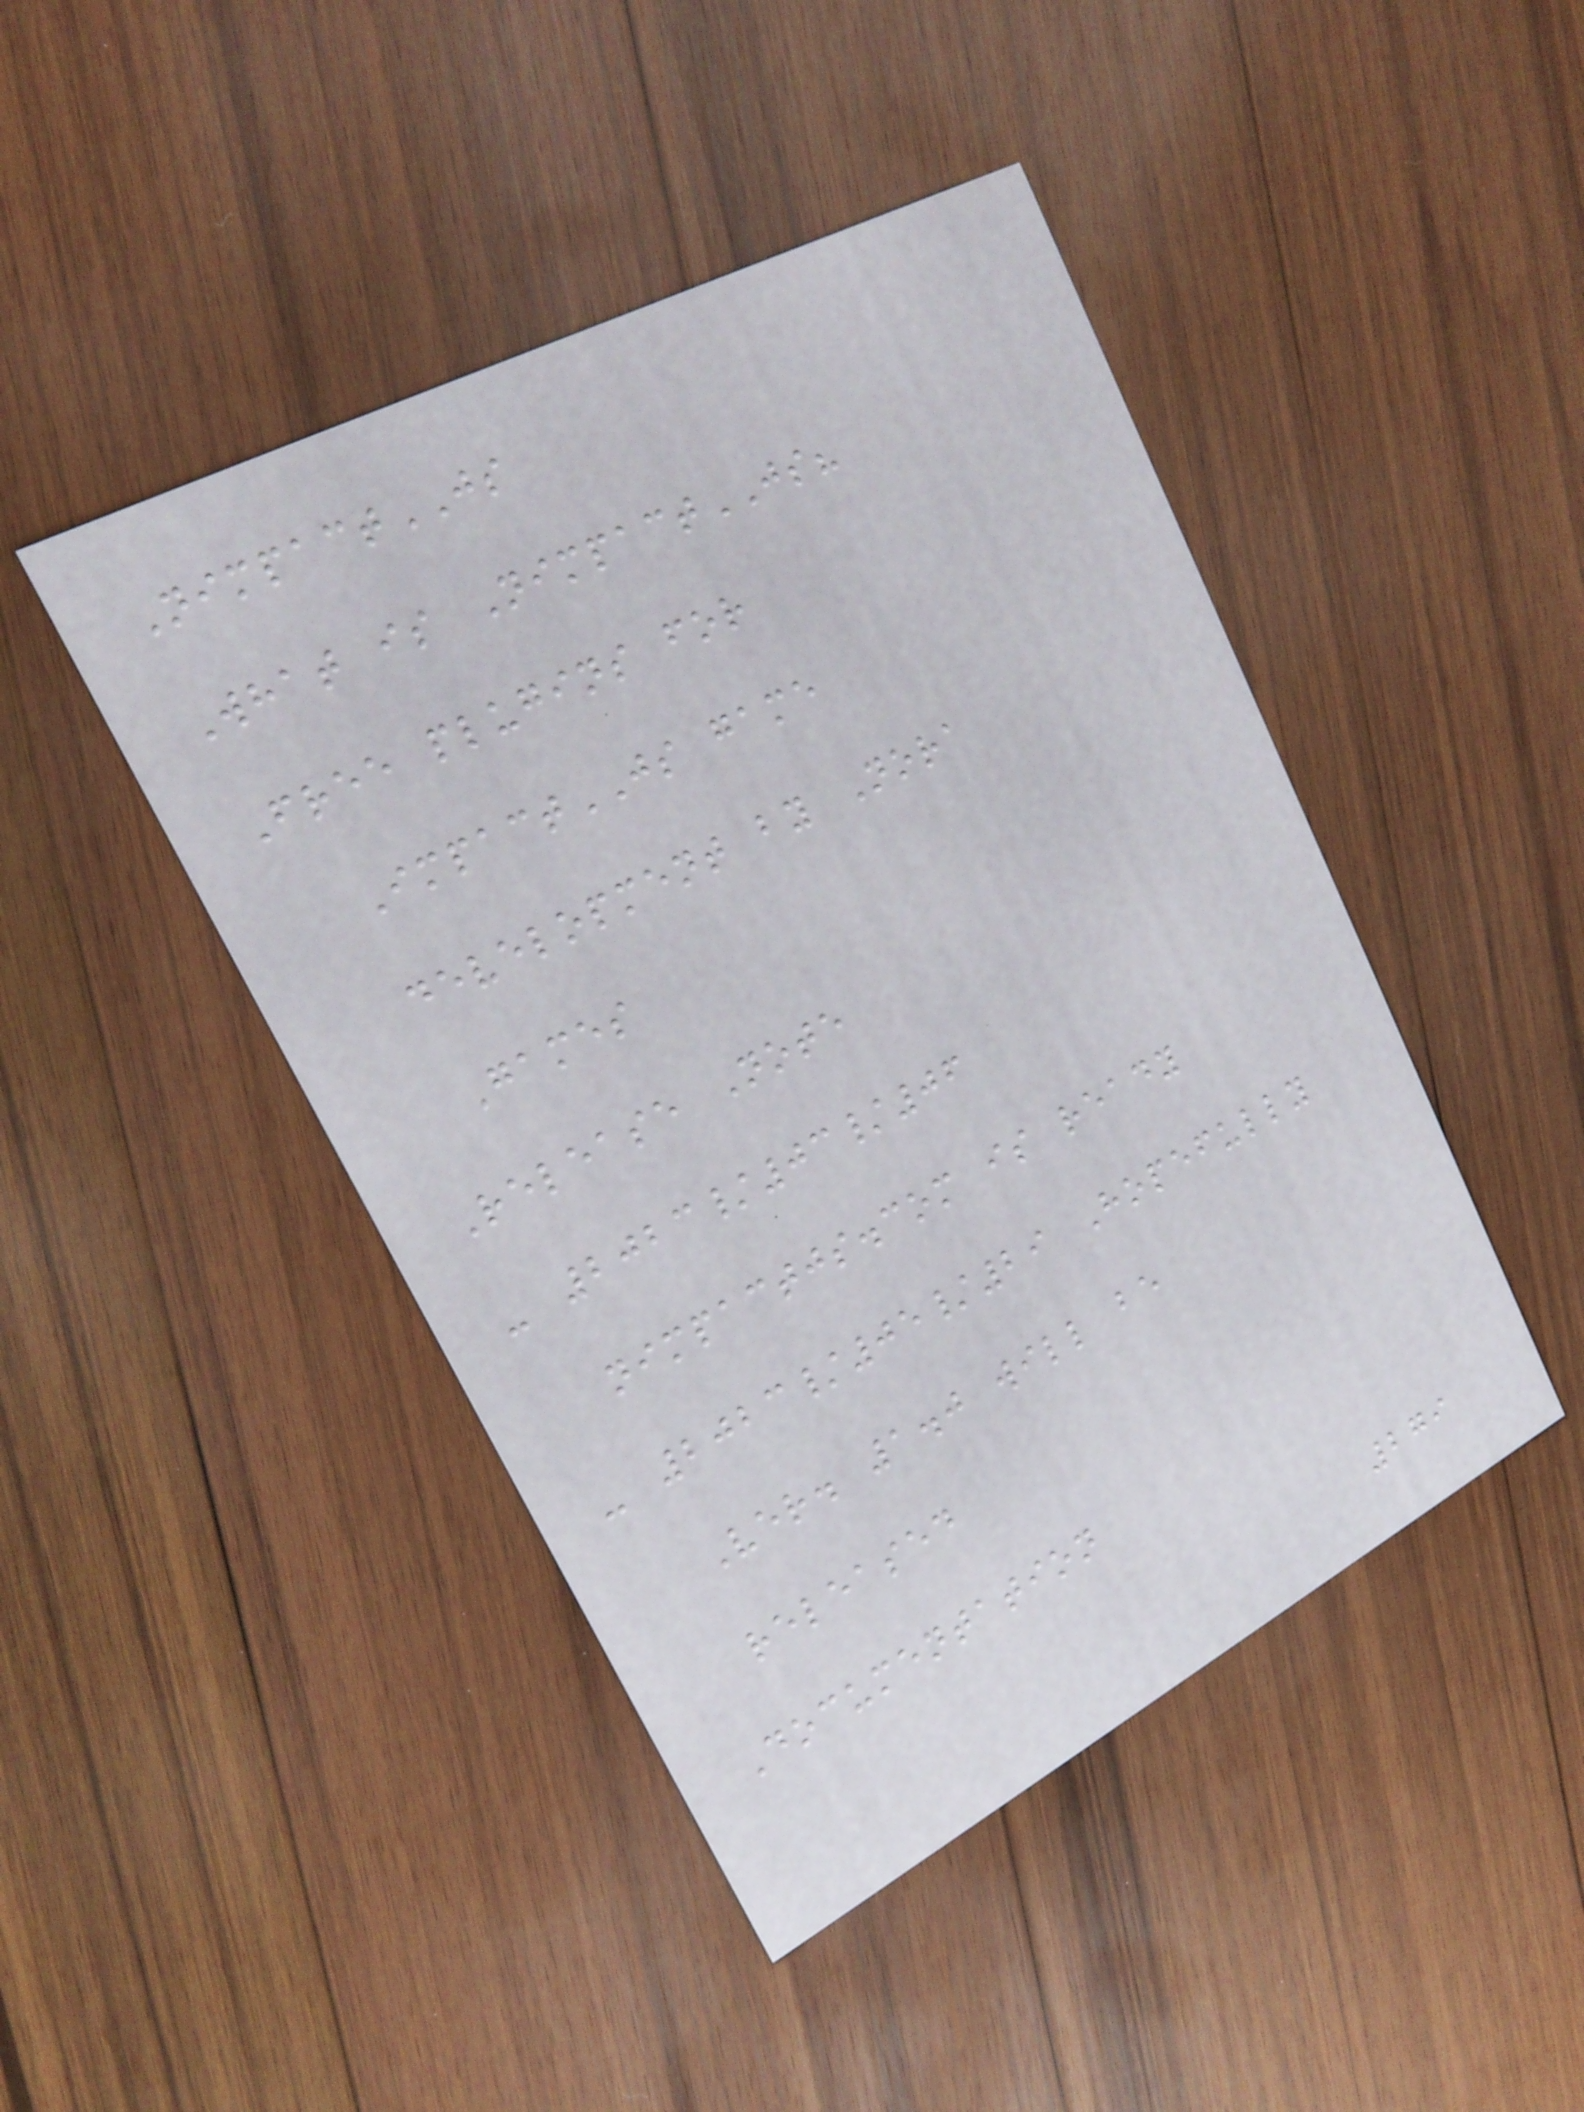NimpactJS
What is NimpactJS?
Free plugins for
ImpactJS game
development by Nora
Games
Release Note
- 2023/03/06
nimpactjs.com is ready
- 2023/05/29 Hopefully
Ver. 1.0 will be
released
Documentation
279
